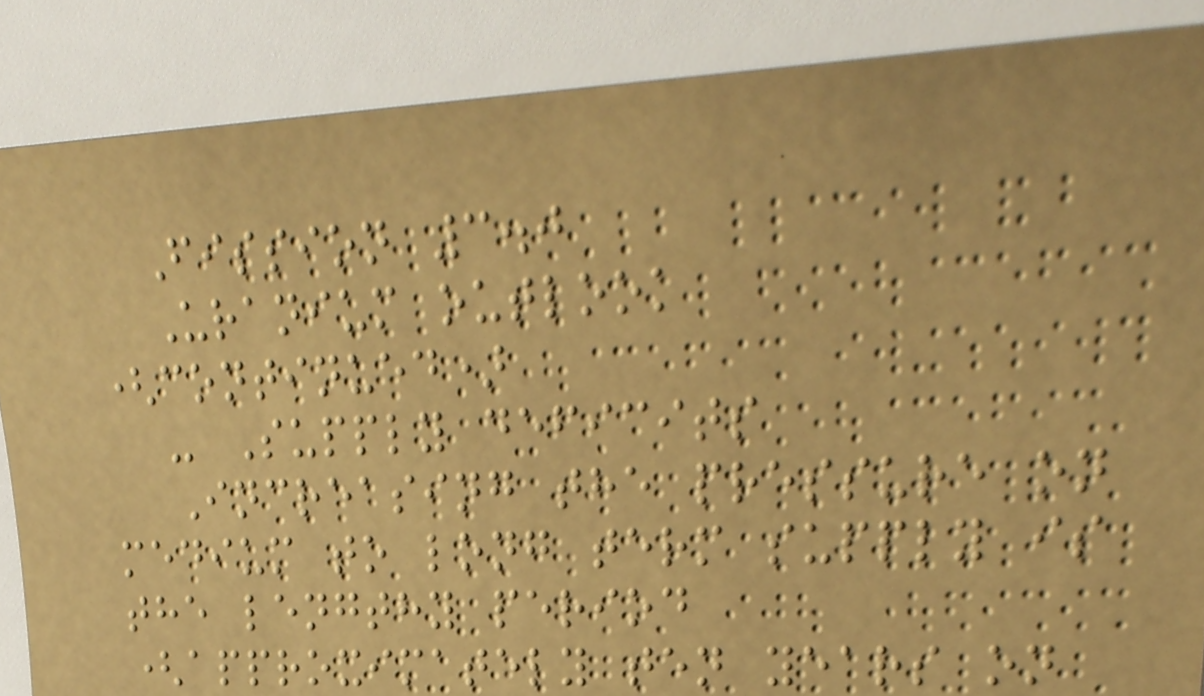Fission 3.0
Uranium outlook
(continued)
- Supply deficits
Increasing the pressure on
medium to long term supply is
the lengthy period
(approximately ten years on
